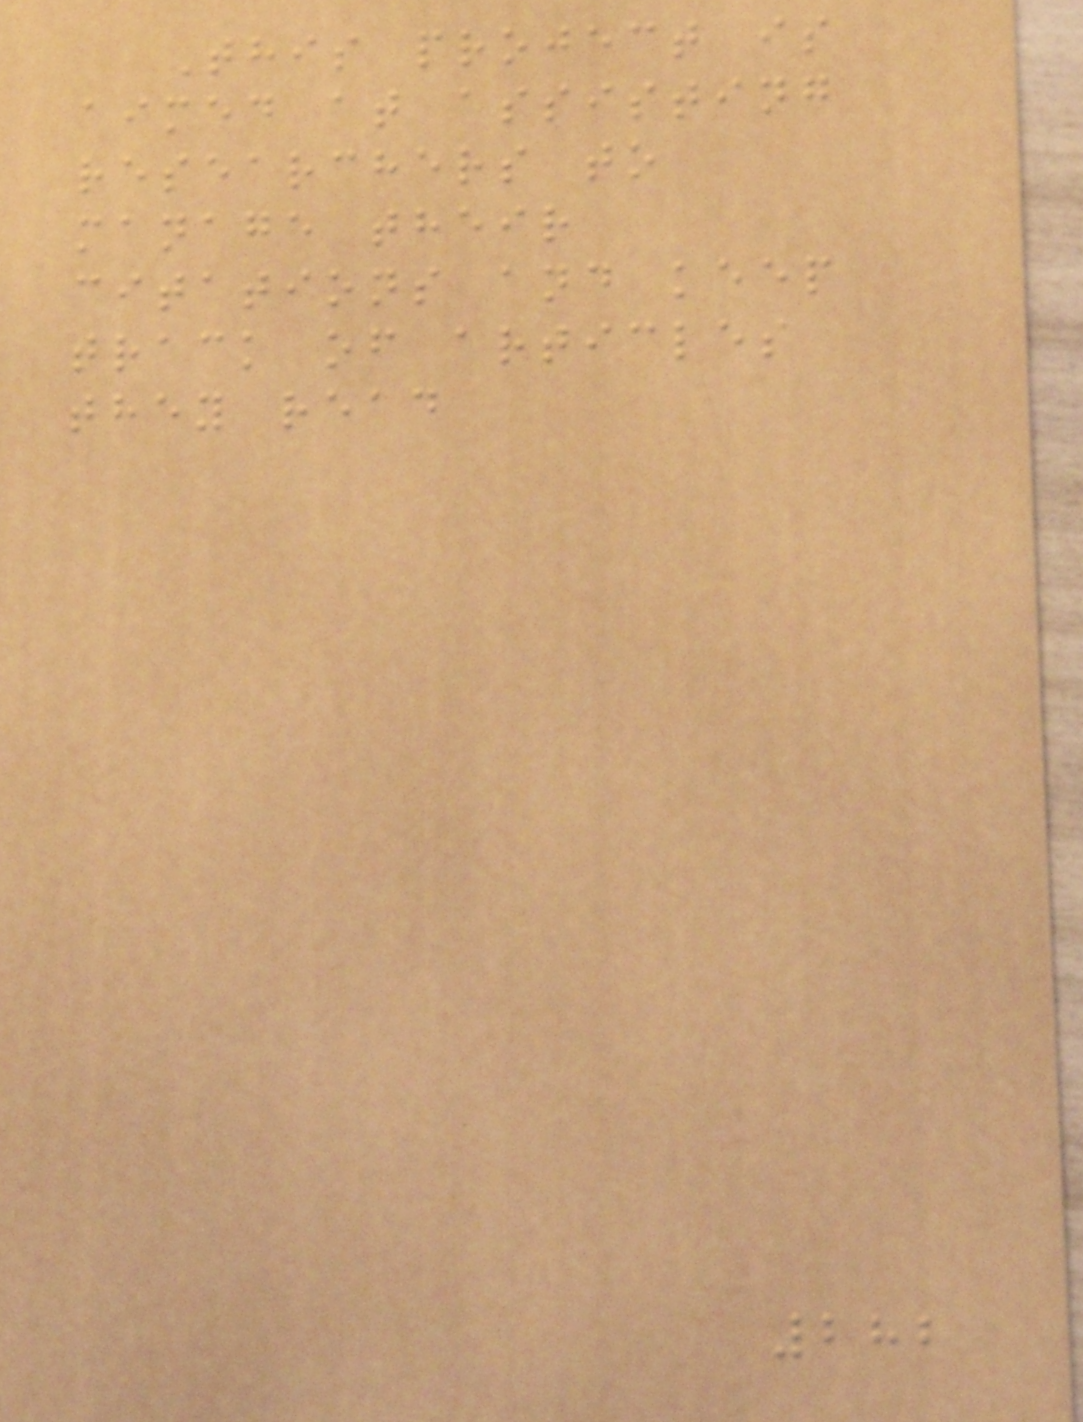This project is
aimed at assisting
researchers to
manage their
citations and keep
track of articles
they read
282
